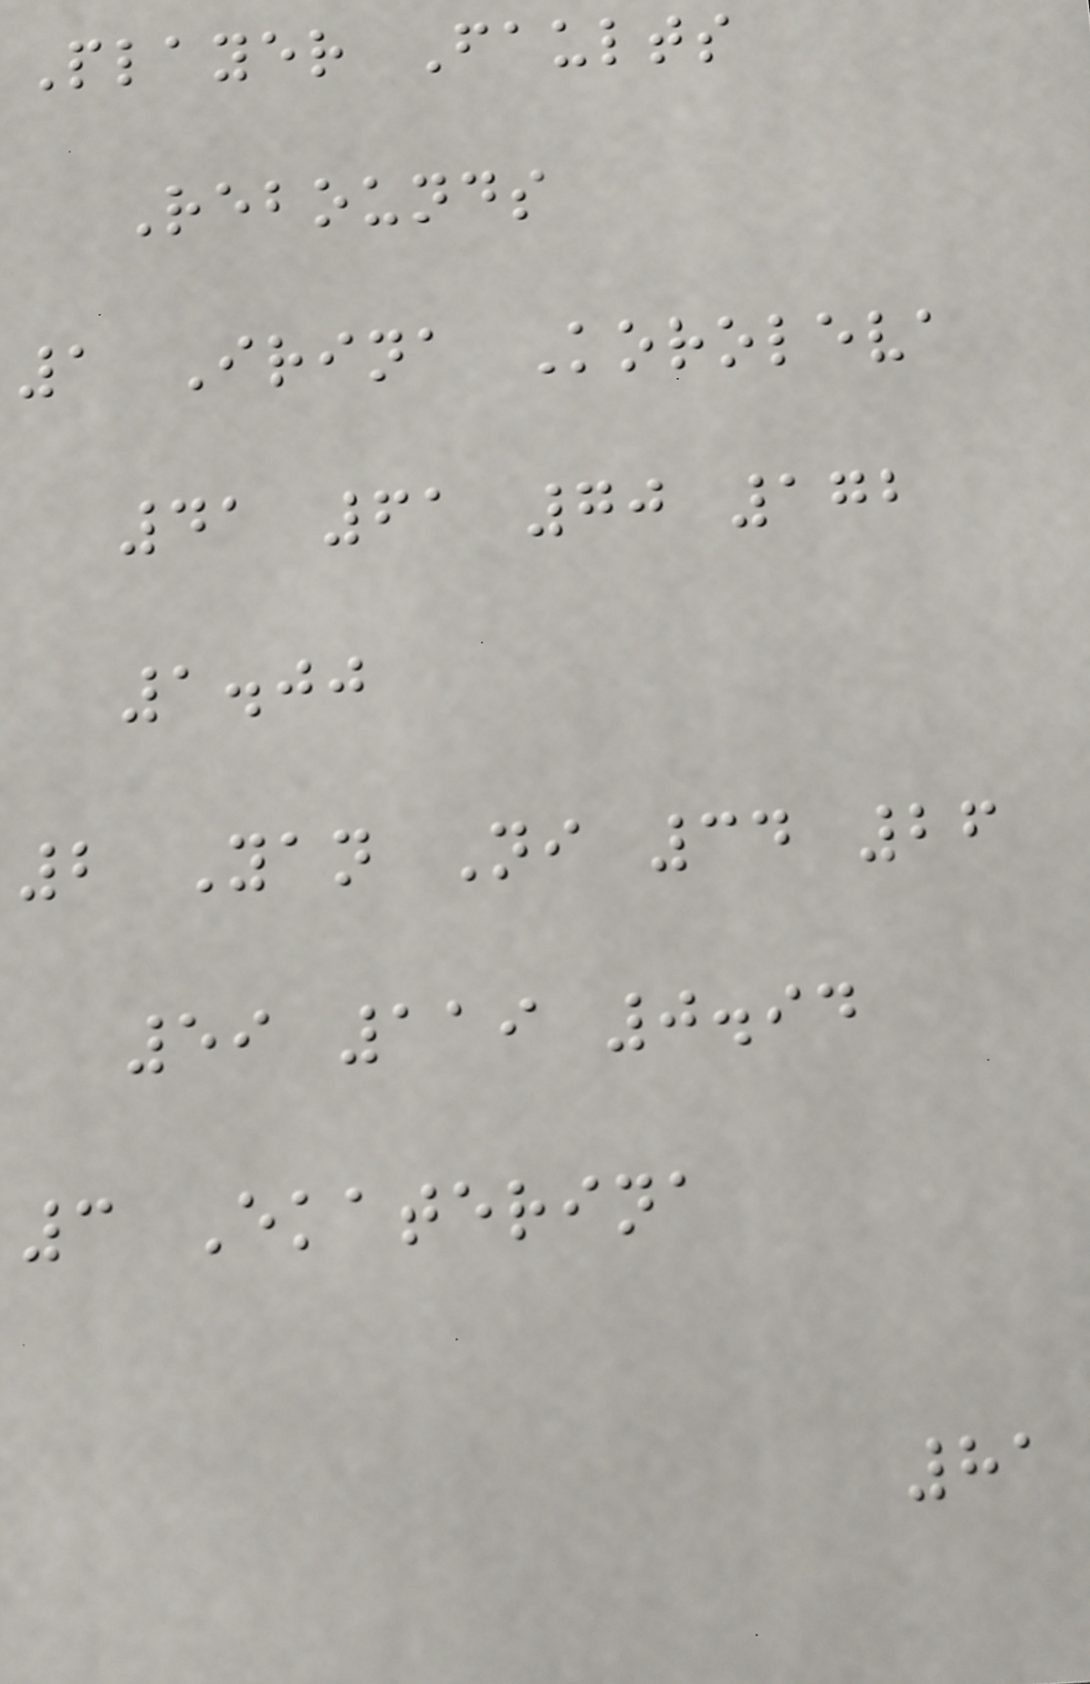Player Faults
Rebounds
1 Irina Koroleva
41 61 70 172
1.00
2 Yan Ni 34 26
59 119 0.94
3 Ekaterina
81
